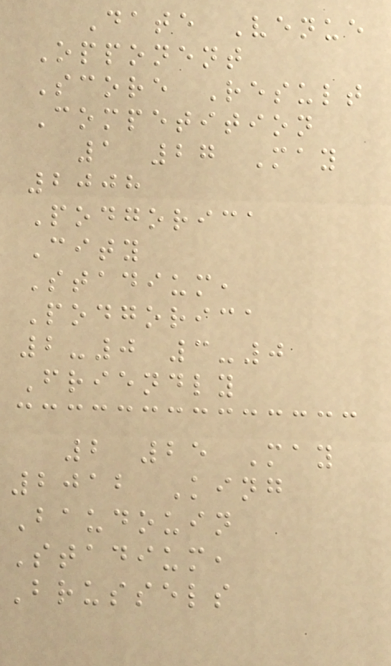Date Venue
Opponent
Score Result
Competition
1 27 May
2008
Podgorica
City
Stadium,
Podgorica
2-0 3-0
Friendly
2 25 May
2012 King
Baudouin
Stadium,
Brussels
